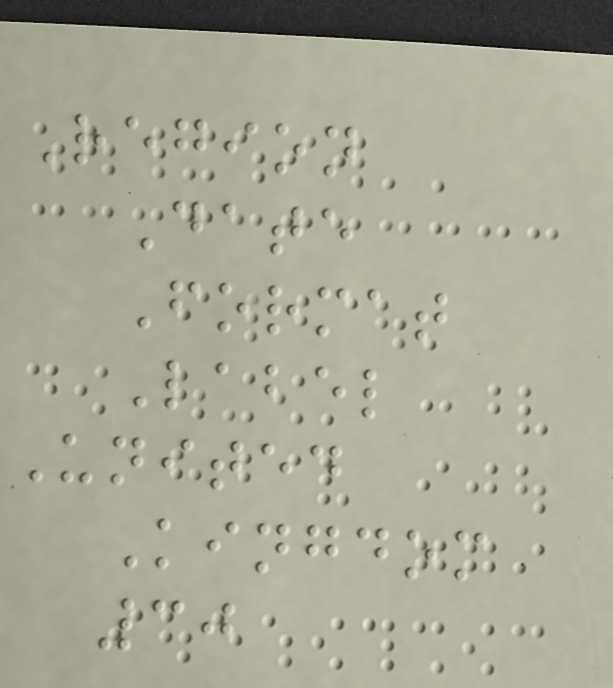Region
Date
Format
Label
United
Kingdom
30
